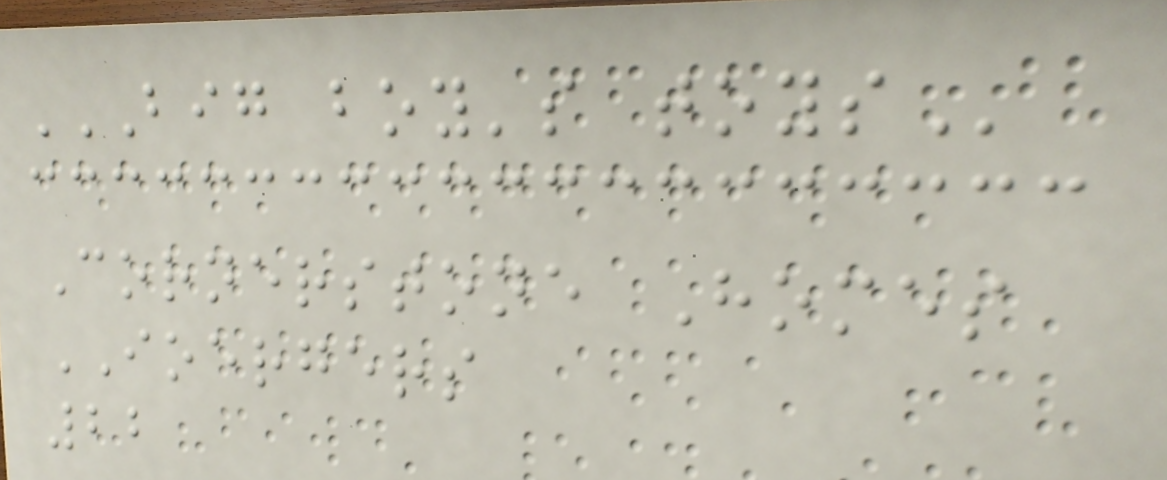BIG BOY'S TOYS
Cornerstone Homes
IOERGERS
22
